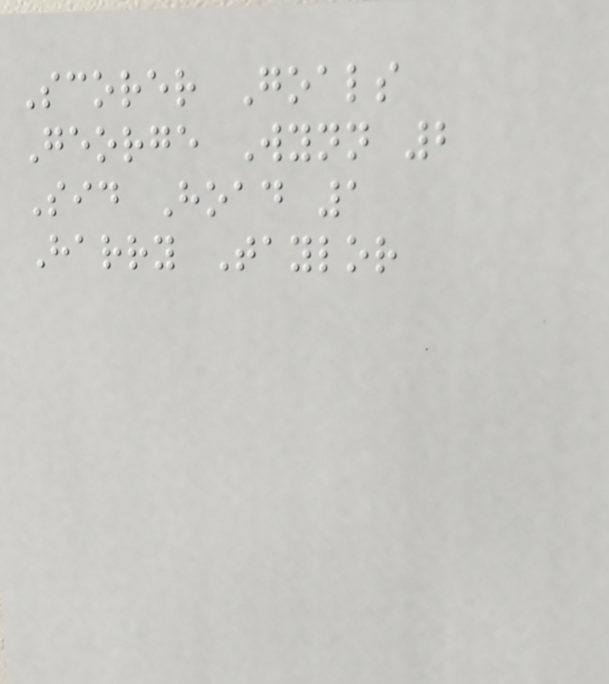Scorer Goals
George Wynn 2
Sid Hoad 1
Harry Taylor
